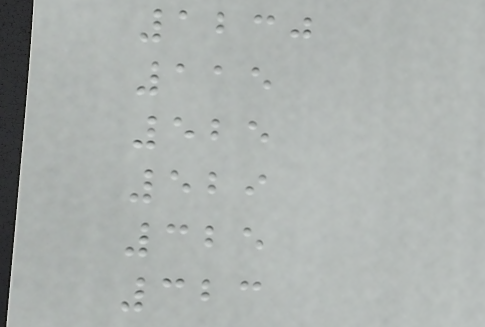1230
115
525
529
325
323
